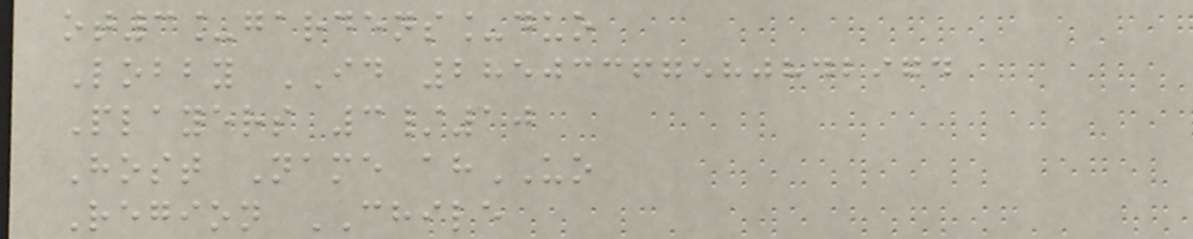ot3_gardens_duo
Lobby ID 28503367580842974
Players 3/10
Host Name ahUO
Region CHILE
